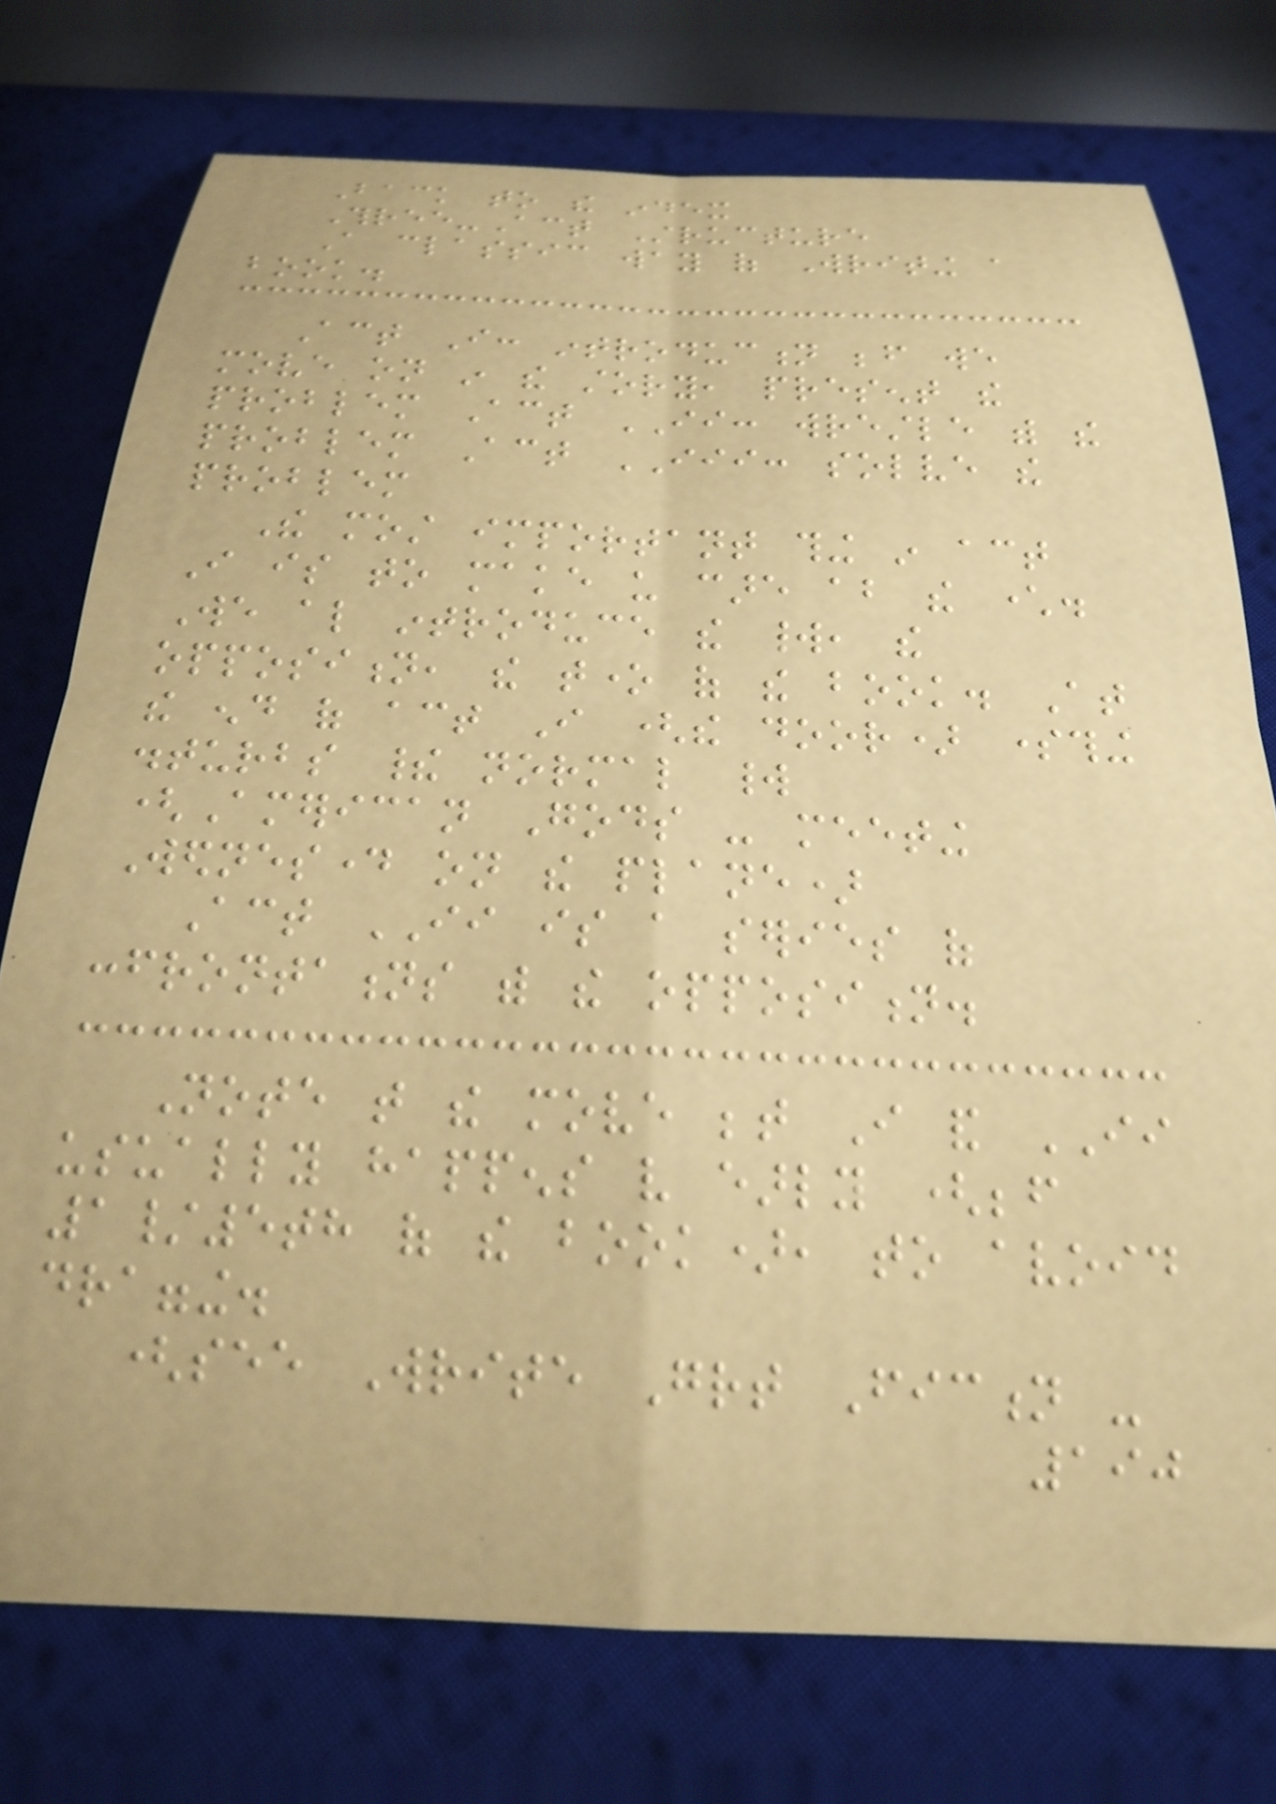Back to the index
Three-Act Structure
A classic way of Writing a
book.
Act I: introduction before we
move on in the story, present the
problem Act II: wrestle with the
problem Act III: solve the
problem
The most important thing in act
I is to make us care about the character.
We also introduce the world, the
opposition, the tone of the book. At
the end of act I (the door) something
disturbs their normal world
(American Gods - meeting
Wednesday on the plane)
Act II is a series of
confrontations with the opposition.
Note that the move between I and II
usually happens very early (before
1/5th of the book), to avoid
dragging.
(see Write Great Fiction -
190
